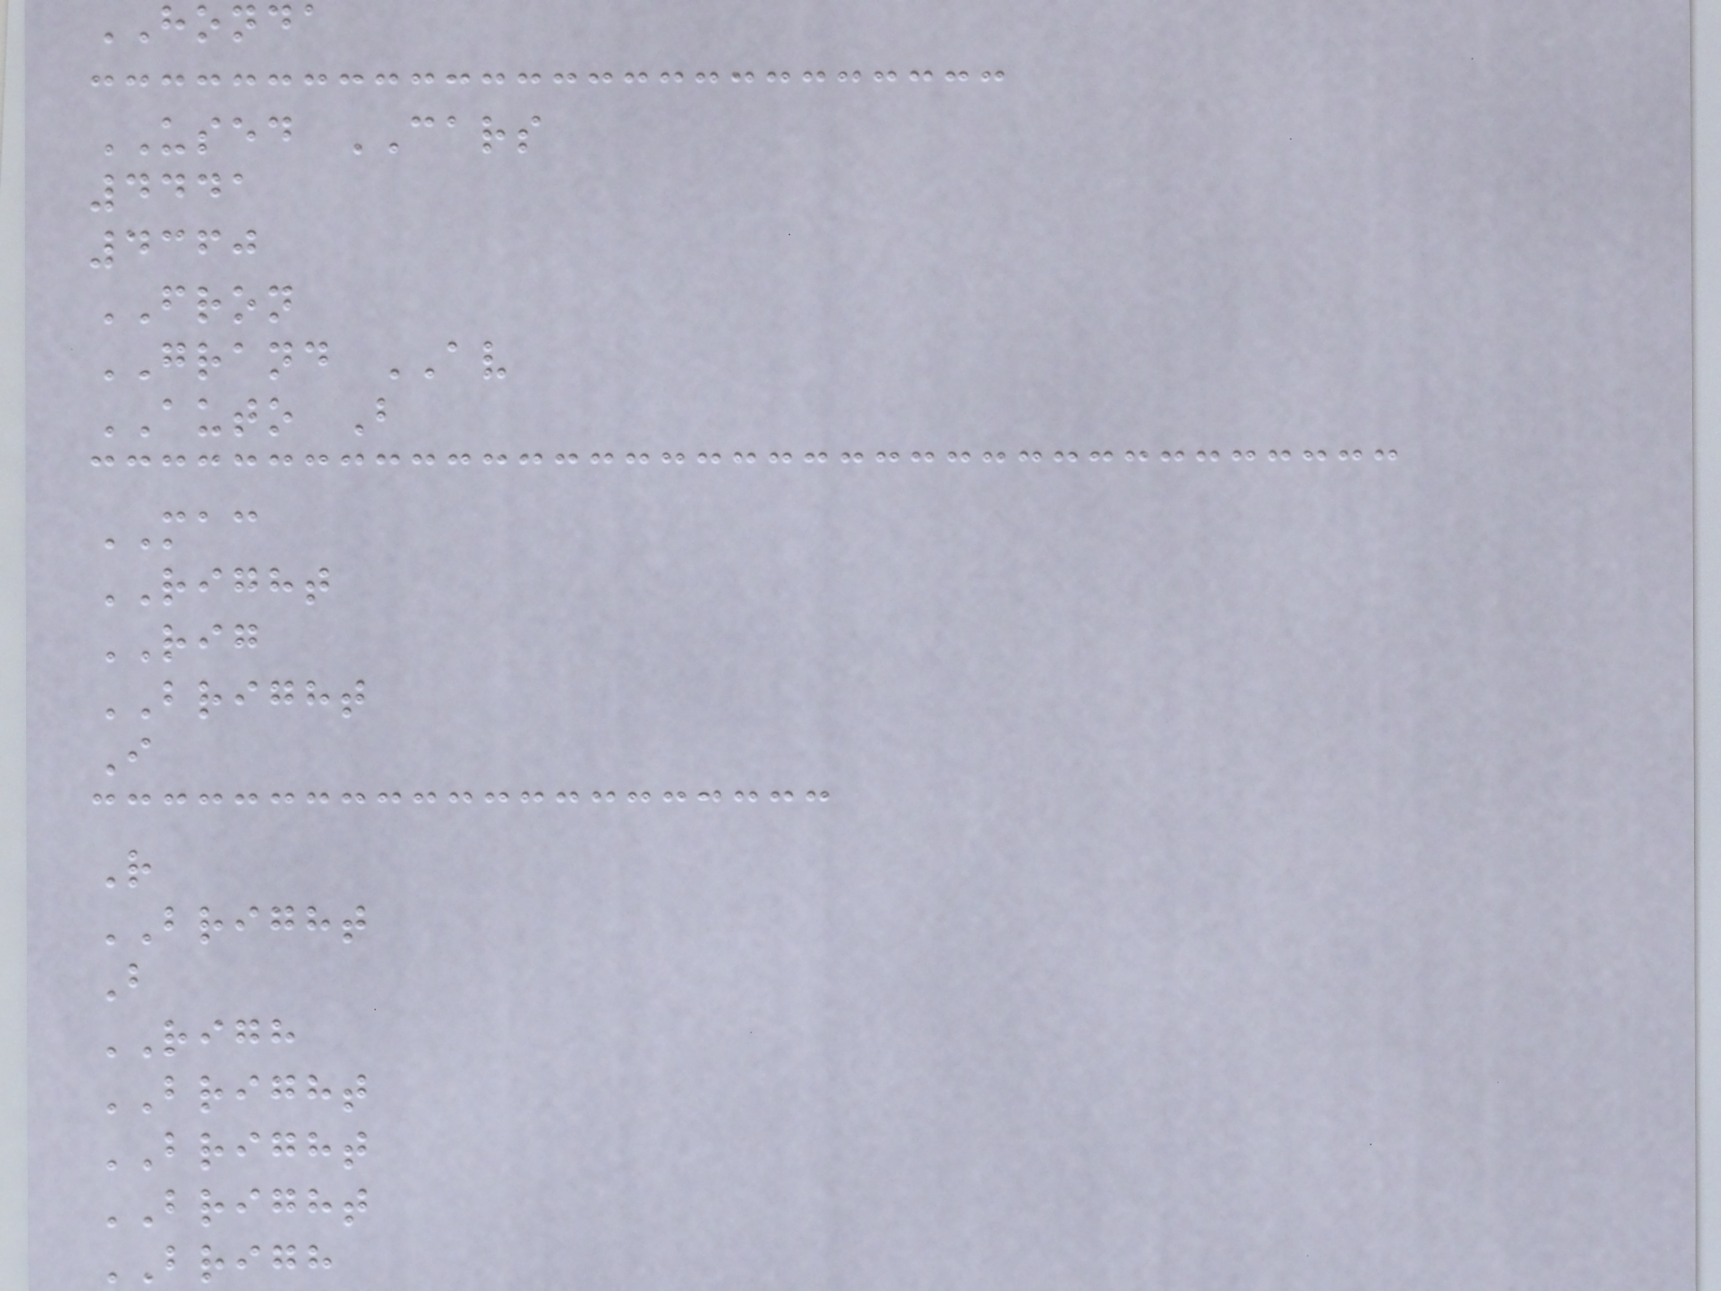HONDA
USED CARS
4441
4360
FRON
GRAND AV
AUTO B
MAC
RIGHT
RIG
BRIGHT
I
R
BRIGHT
B
RIGH
BRIGHT
BRIGHT
BRIGHT
BRIGH
